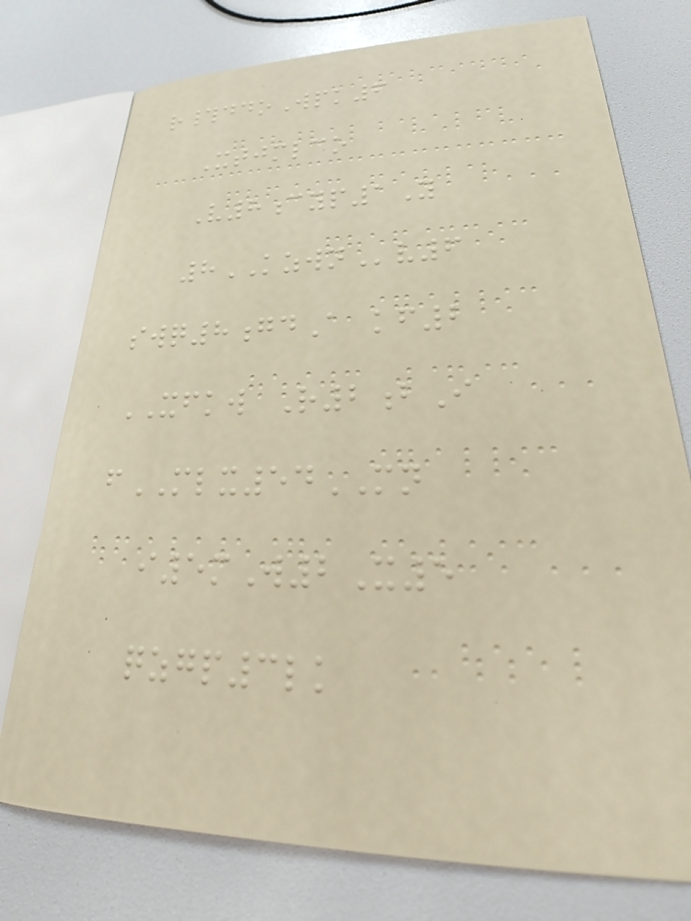r#ddoWpk6
Xtjmlco
V8cyp1Y
8KZWNv6
swq8gdA kf2
XFKW R2bI
fMLX54MN
i5mW2X5
qzgp3lk
